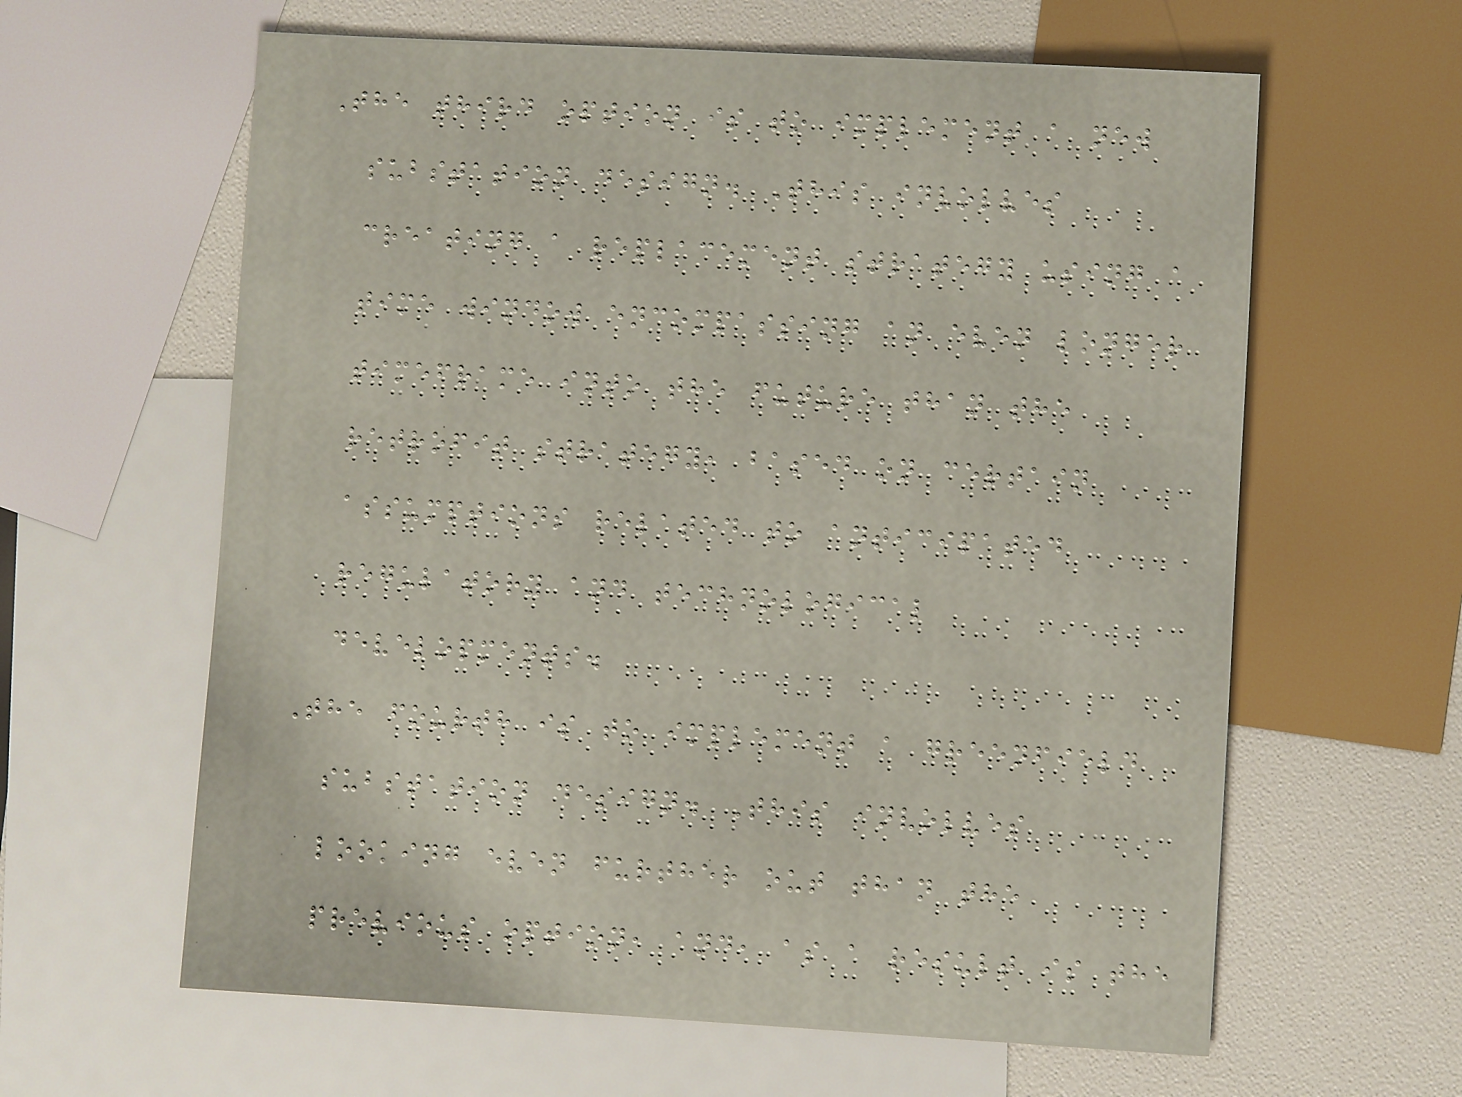The third option is to implement a new
substation design. This involves
creating a replacement strategy using a
time window encompassing an even longer
timeframe into the future than the
retrofit strategy, based on certain
assumptions related to anticipated
regulatory and technological
developments.
The fourth is to implement a greenfield
substation design. This involves
looking even further out than the
previous option, and, as a result is the
